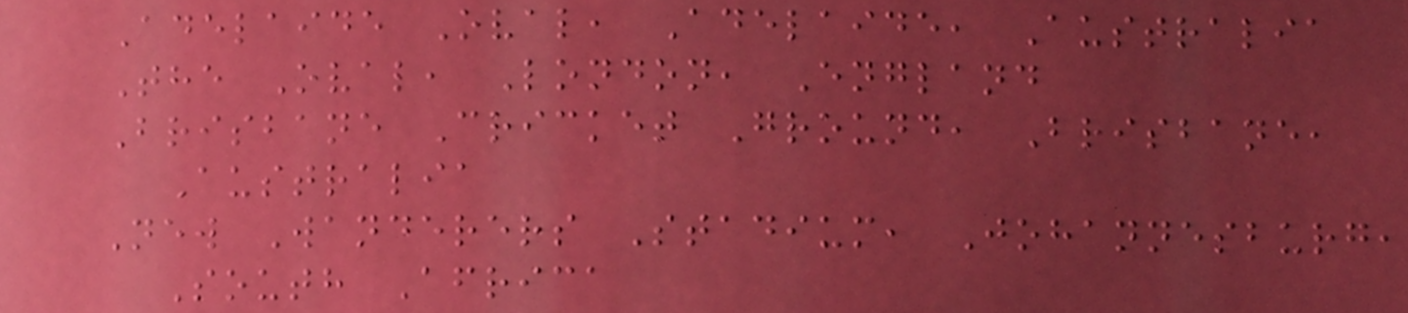Adelaide Oval, Adelaide, Australia
The Oval, London, England
Brisbane Cricket Ground, Brisbane,
Australia
New Wanderers Stadium, Johannesburg,
South Africa
